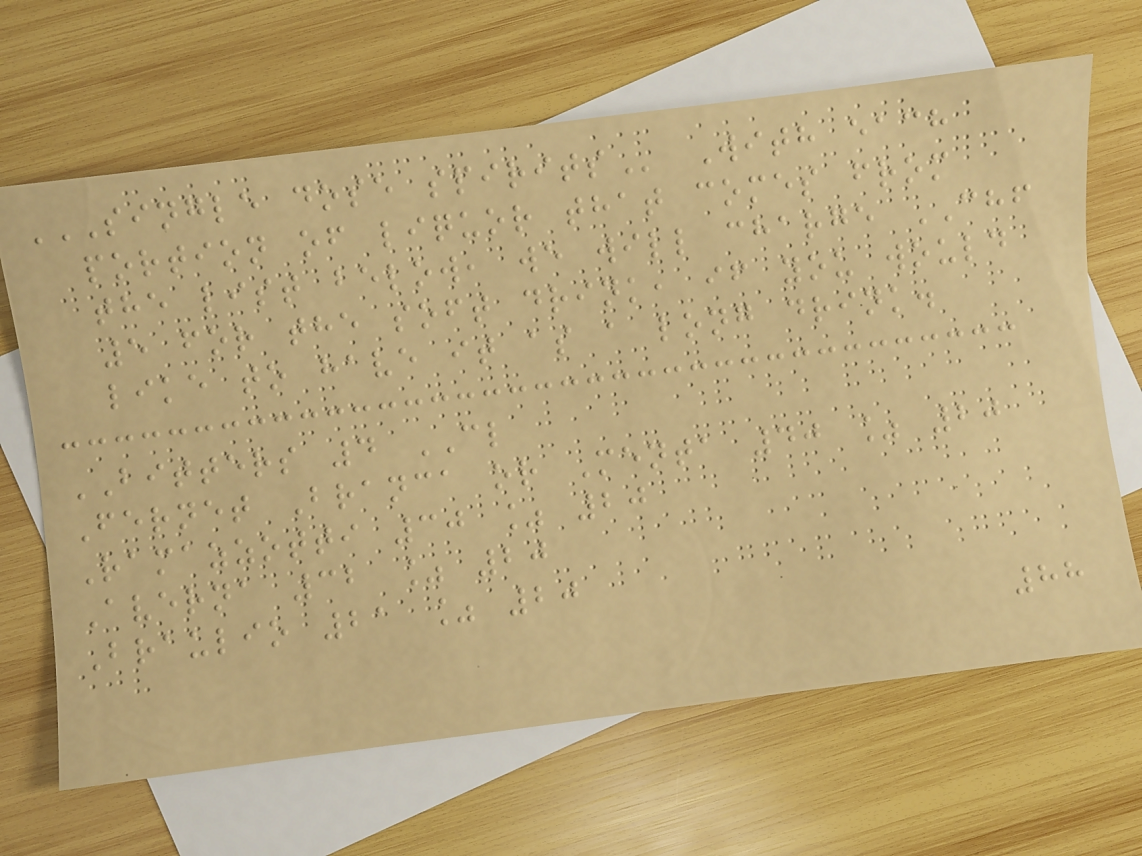SINGLE DOSE SPIRITS With each
portion of liquor that comes from
the list below, we will charge CHF
5 for the soft drink, if you would
like to have it as a long drink.
BITTERS 4 CL
Fernet Branca or Menta 40 % 20
Ramazzotti 30 % 20
Averna 32 % 20
Braulio 21 % 20
88
